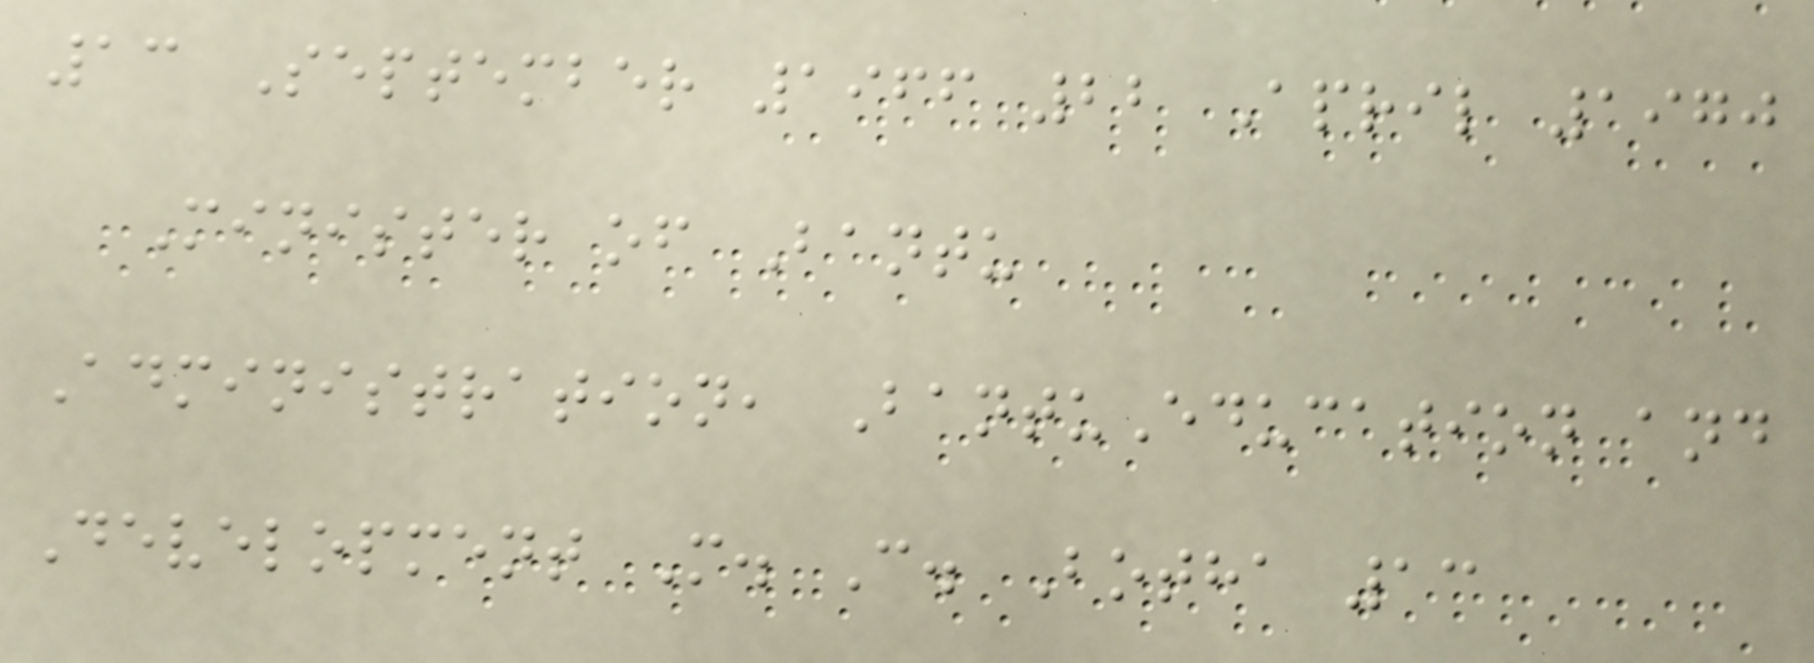13 September 1966 22 April 1970
Minister of Bantu
Administration, BantuEducation and
Development M. C. Botha 13
